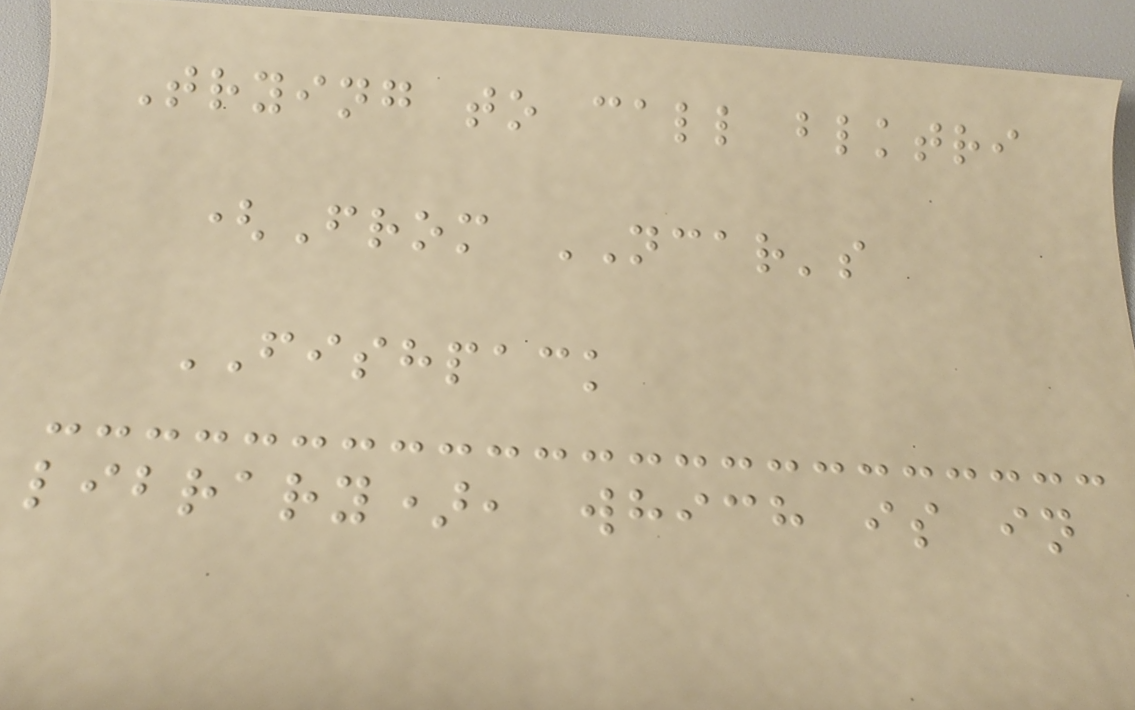Trying to call blktri
(From NCAR's
FISHPACK
library), which is in
